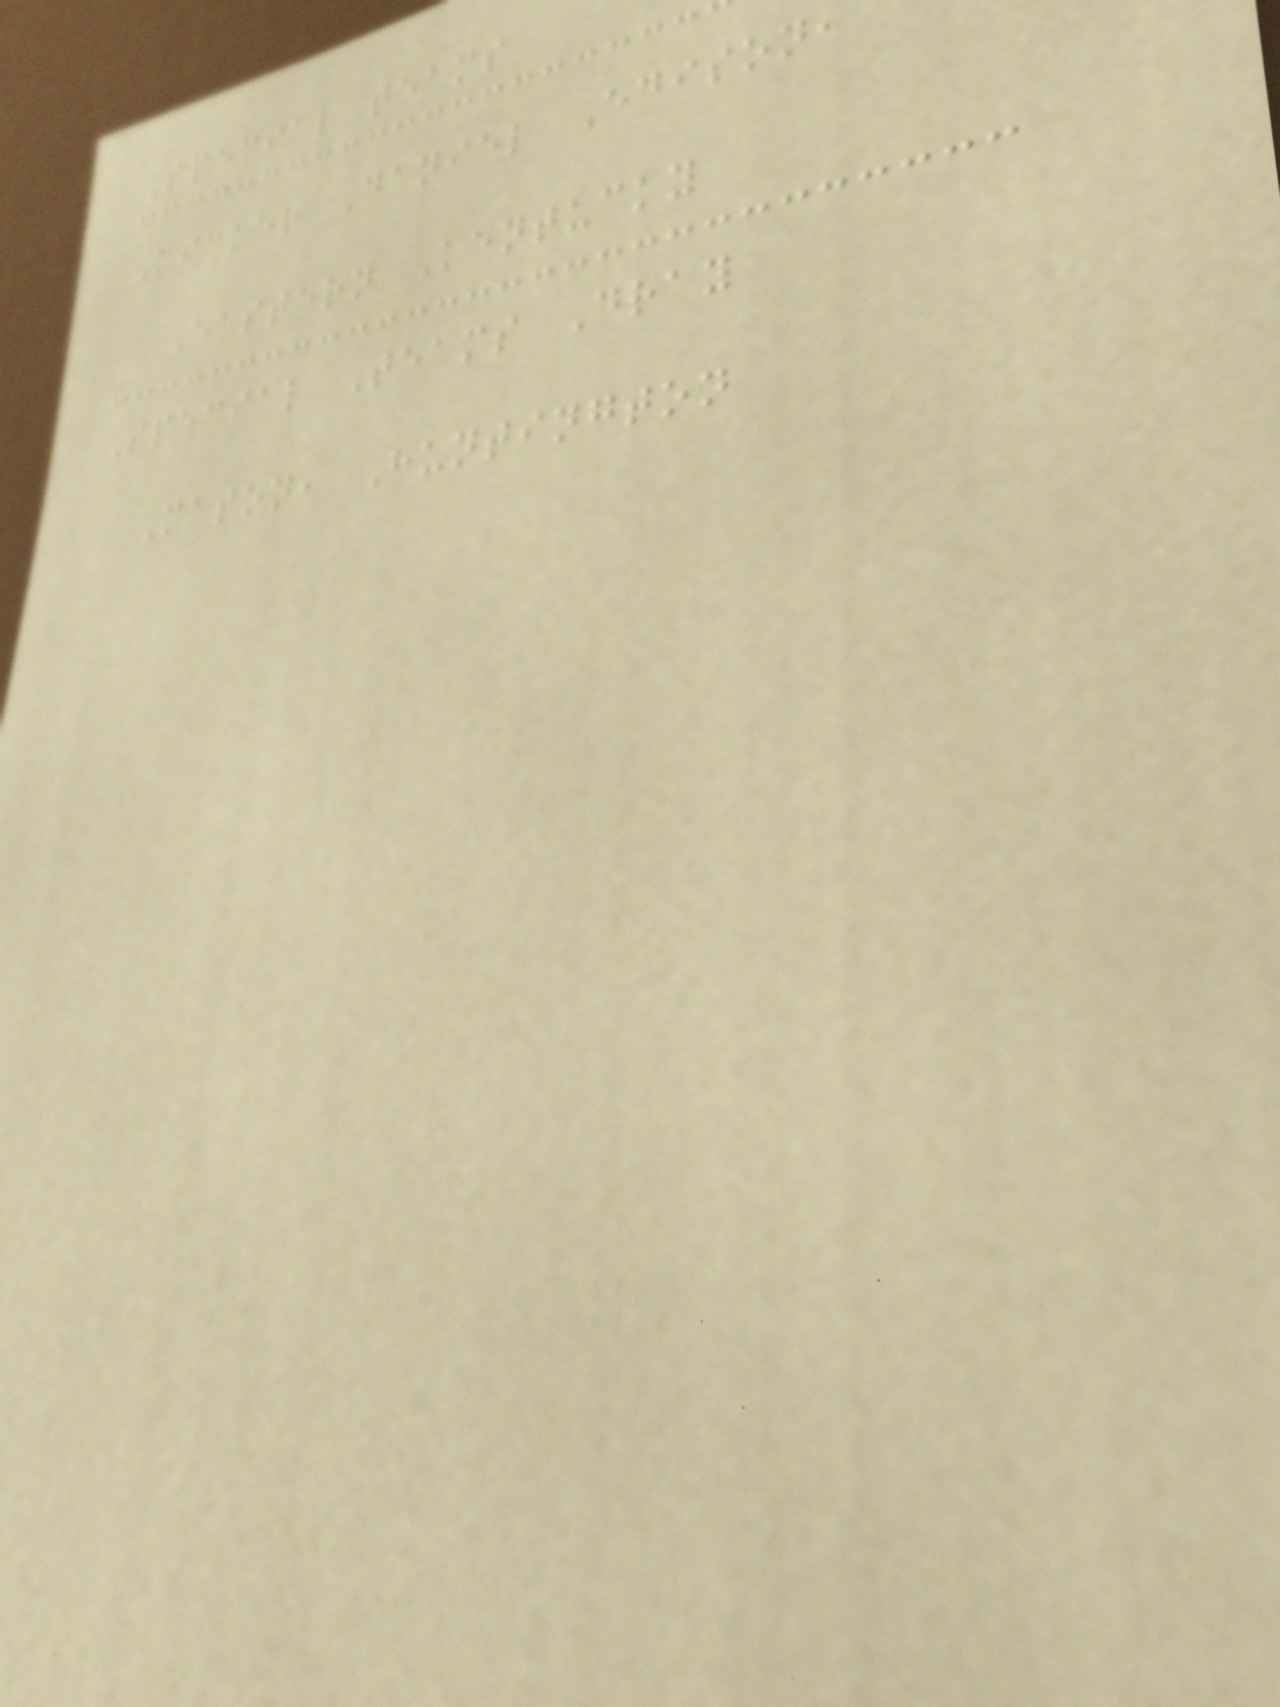Special teams
Kicker Daniel Edison,
Eastern Kentucky
Special Teams Dray
Mason, Huntington
